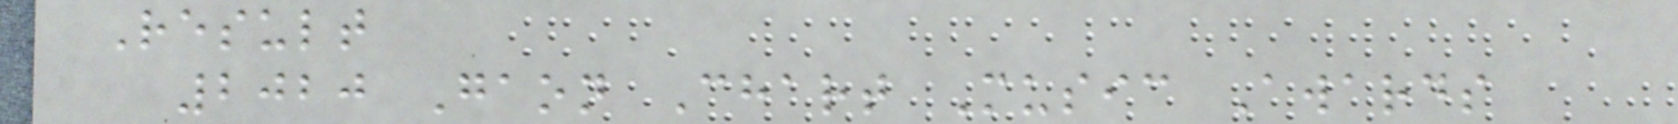Result
2020 Gaon Chart Music Awards
